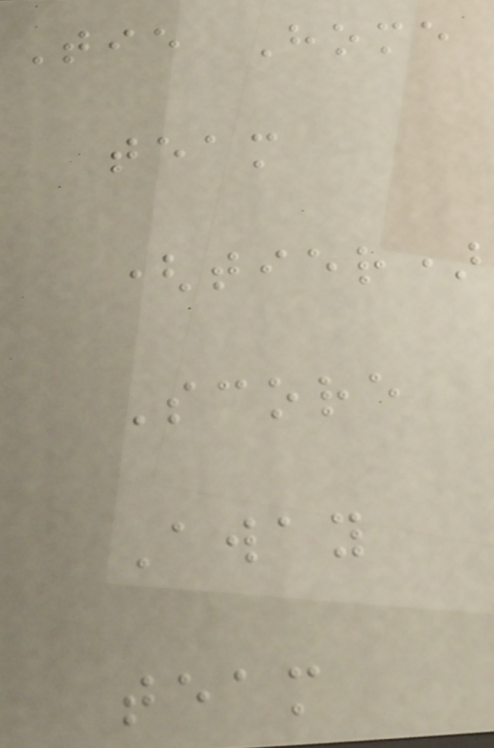Tie Home
team
(tier)
Score
Away
team
